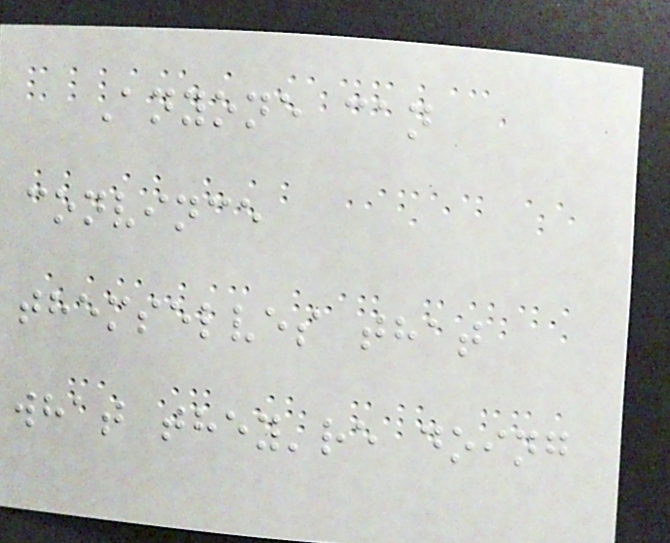Anyone can
convince
themselves that
what they're doing
